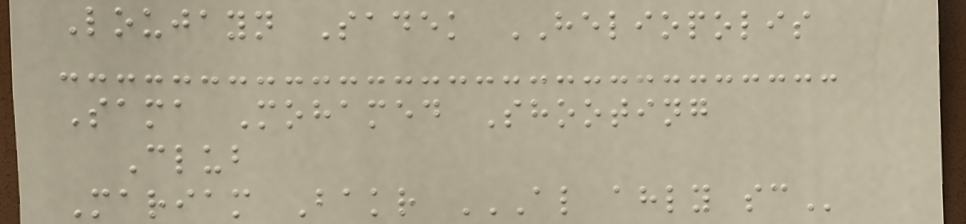Loujayn Sadek HELIOPOLIS
Sama Mohamed Shooting
Club
Mariam Bakr AL AHLY SC
